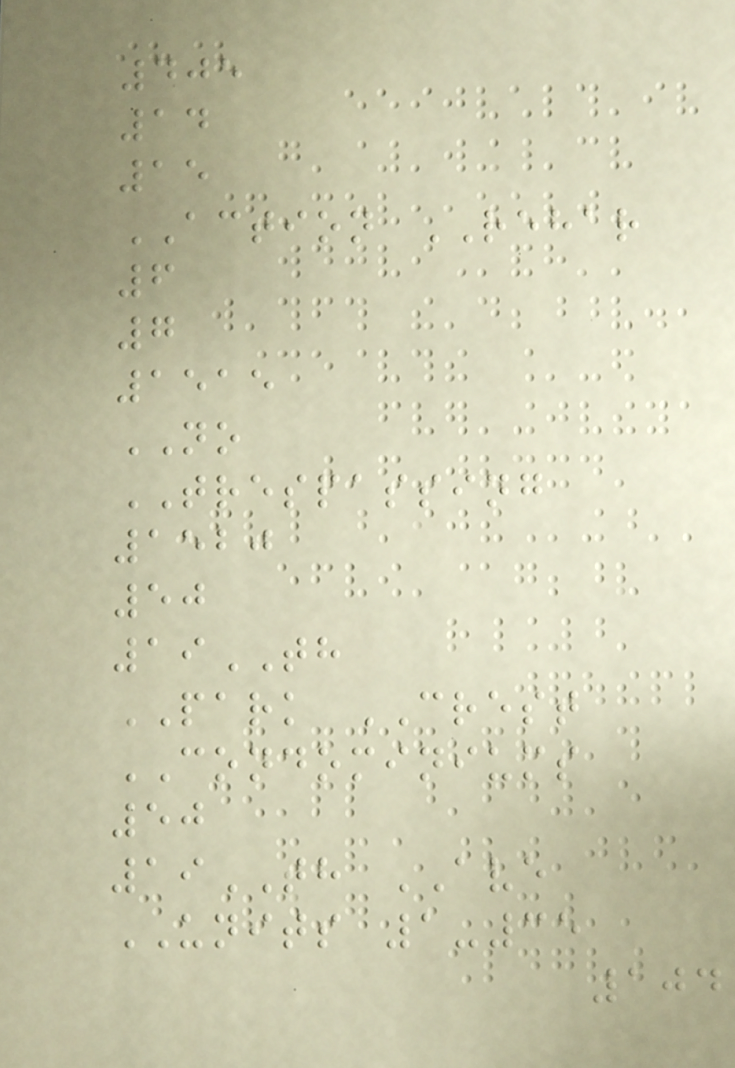405
14
15
ACTION REHAR
6
7
1515
NO
TRESPASSING
1520
50
19TH
PARK CREST
CONDOMINIUMS
50
19TH AVE
UNITS 1-35
104
